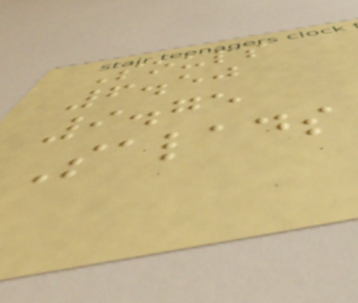Soups
6.50
9.75
Salads
